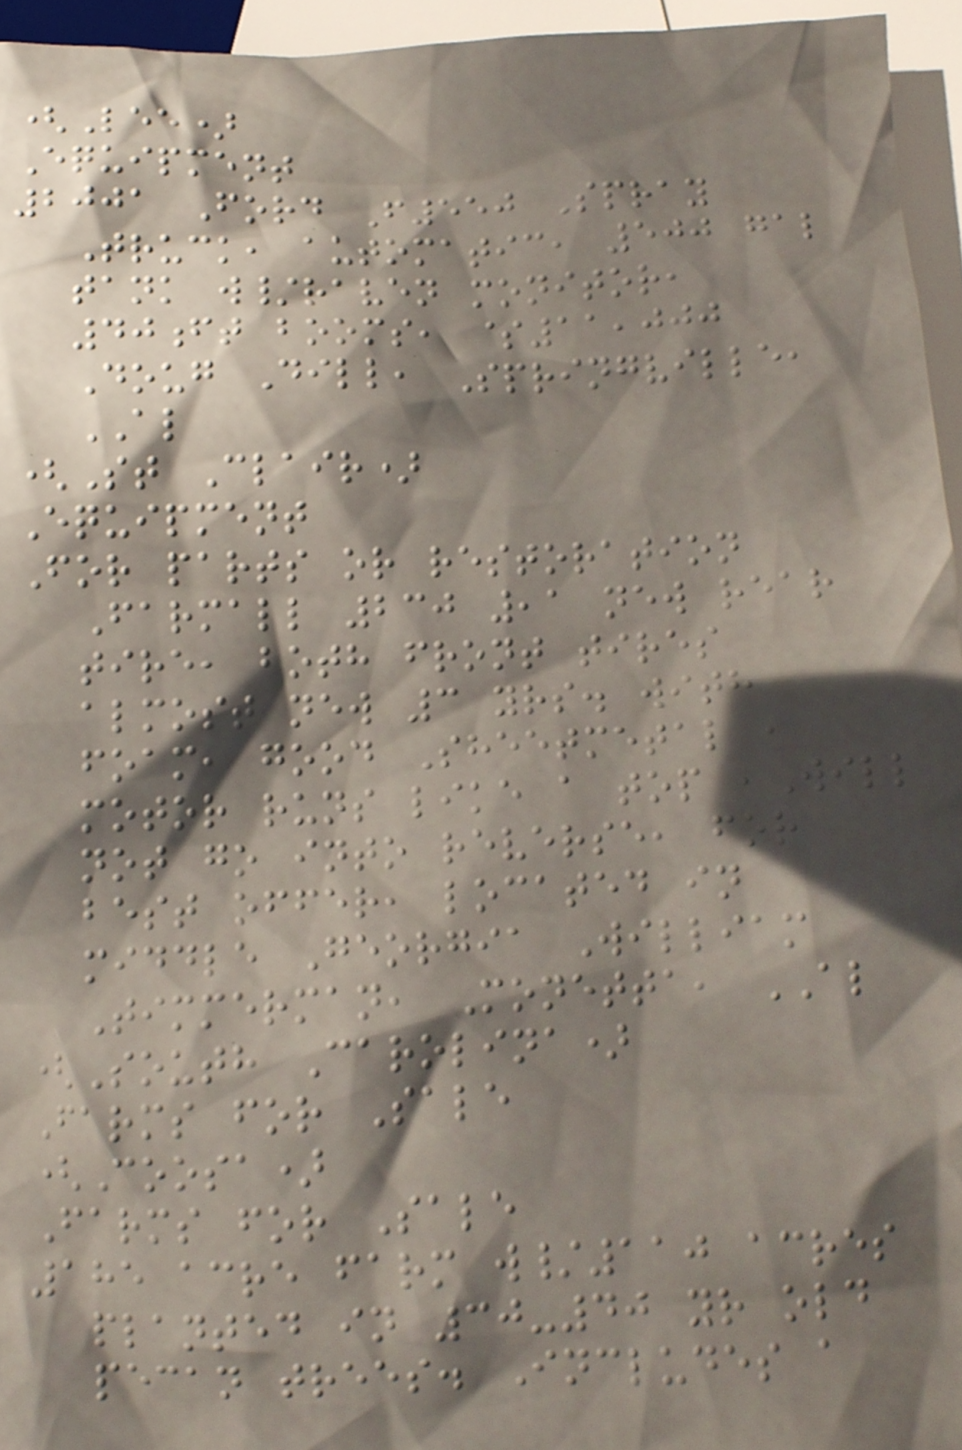(Lee)
Equipment
2001 Ford F550 Spray
Truck, automatic, 500 gal
tank w/raven monitor,
40ft booms, $11,000
Doug Dill, Springville,
AL
(St Clair)
Equipment
For parts or restoration
Farmall 230 ,1 new rear
tire, both front tires
almost new 3 yrs. with
foam, good Sheetmetal ,
motor runs like a top ,Will
not go into reverse, for
best offer, located in
middle Georgia William
Timmerman, Monetta, AL
(South Carolina)
Farms for Sale
(Coosa)
Farms for Sale
185 acre farm w/110 acres
planted in 30-40 yr old
pecan trees. Includes a
